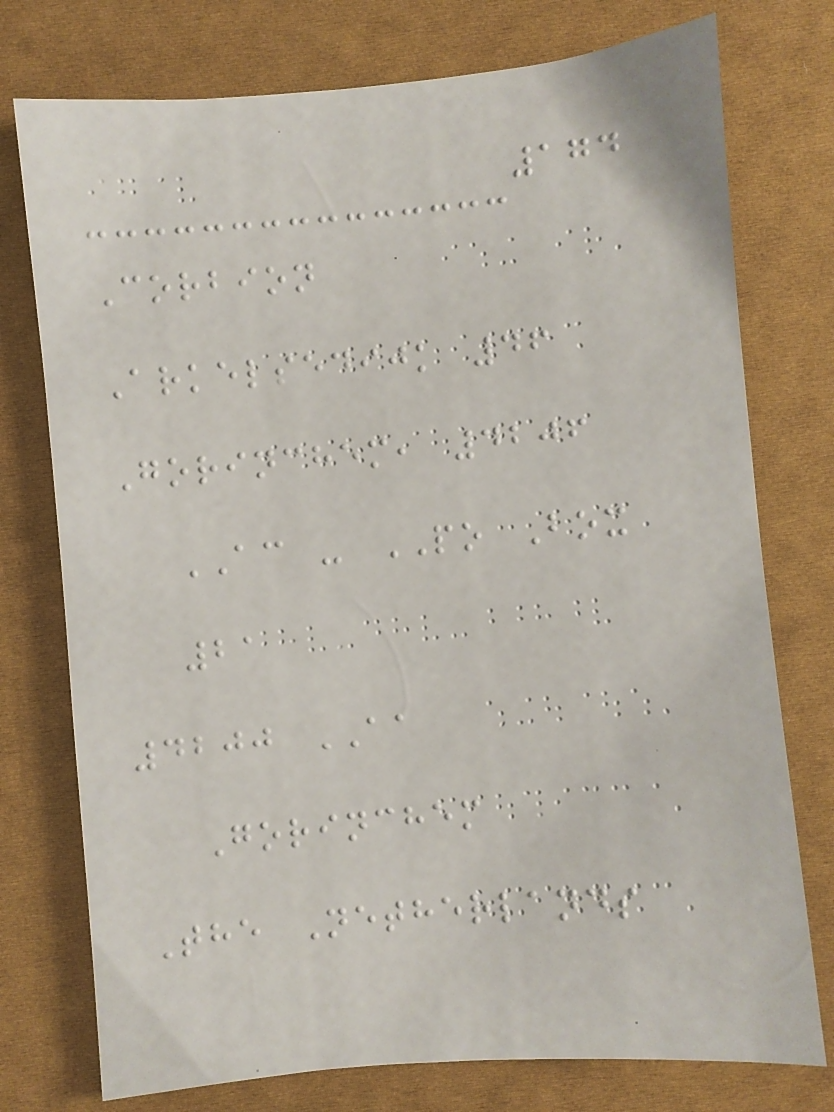174
Corbion
Arkelsedijk 46
Gorinchem, 4206
AC - PO Box
21
4200 AA
Gorinchem
The Netherlands
